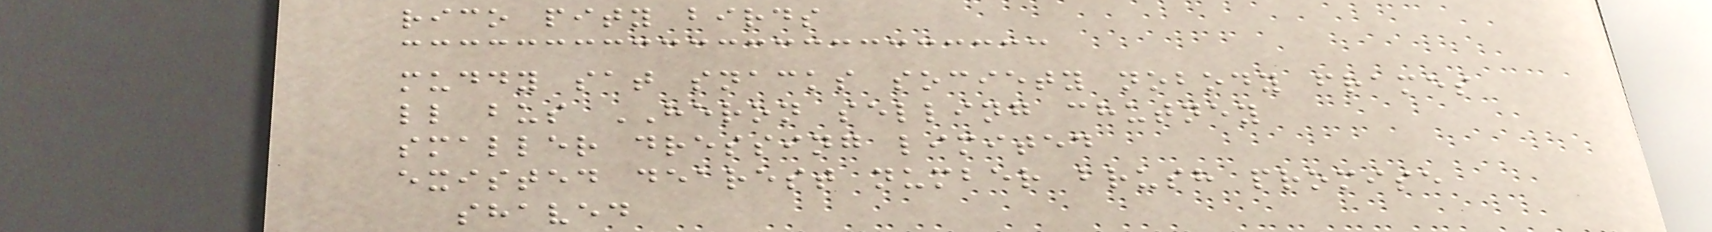rico pity birds
muddy sat snacks society nobody frames
ll bus HERON selling chutney
smaller dressing limited
existed dearest number brush promise
shaved
